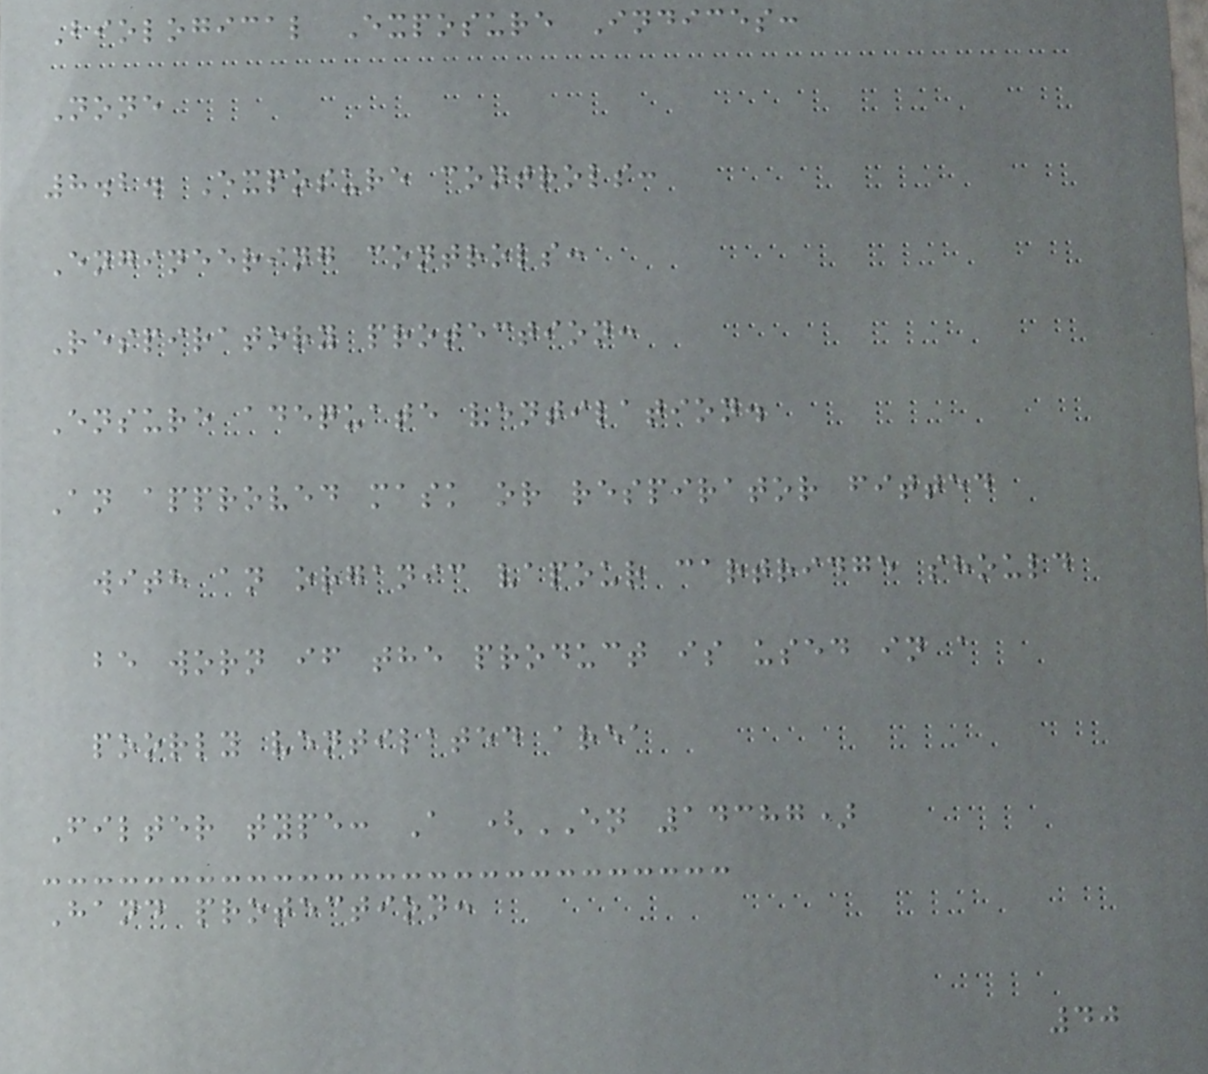Biological Exposure Indices:
None
8.2. Exposure controls:
Engineering controls:
Respiratory protection:
Ensure adequate ventilation.
An approved mask or respirator fitted
with an organic vapour cartridge should
be worn if the product is used in a
poorly ventilated area
Filter type: A (EN 14387)
Hand protection:
40
